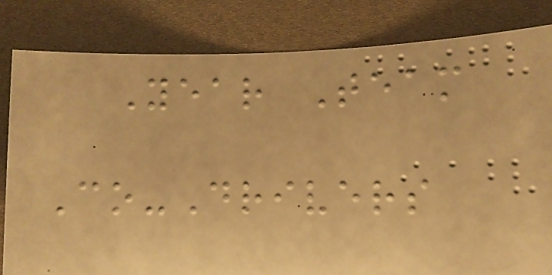Year Team
Co-Drivers
